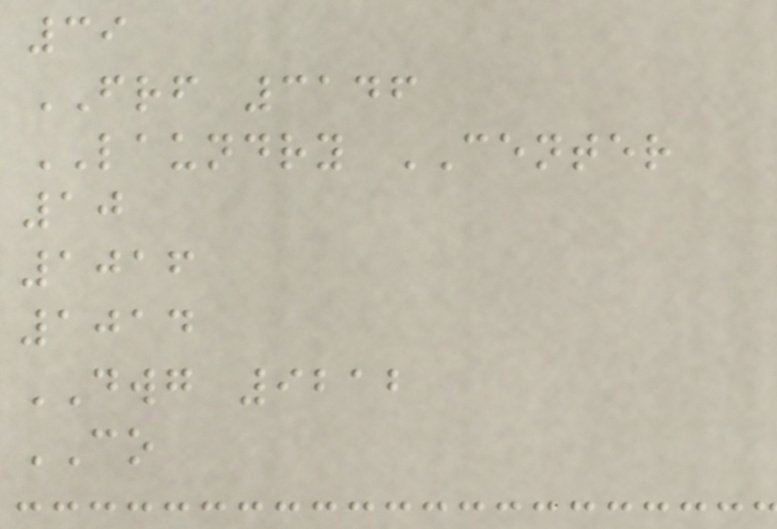39
FRF 3146
LAUNDRY CENTER
10
1016
1014
DWG 9212
CO
